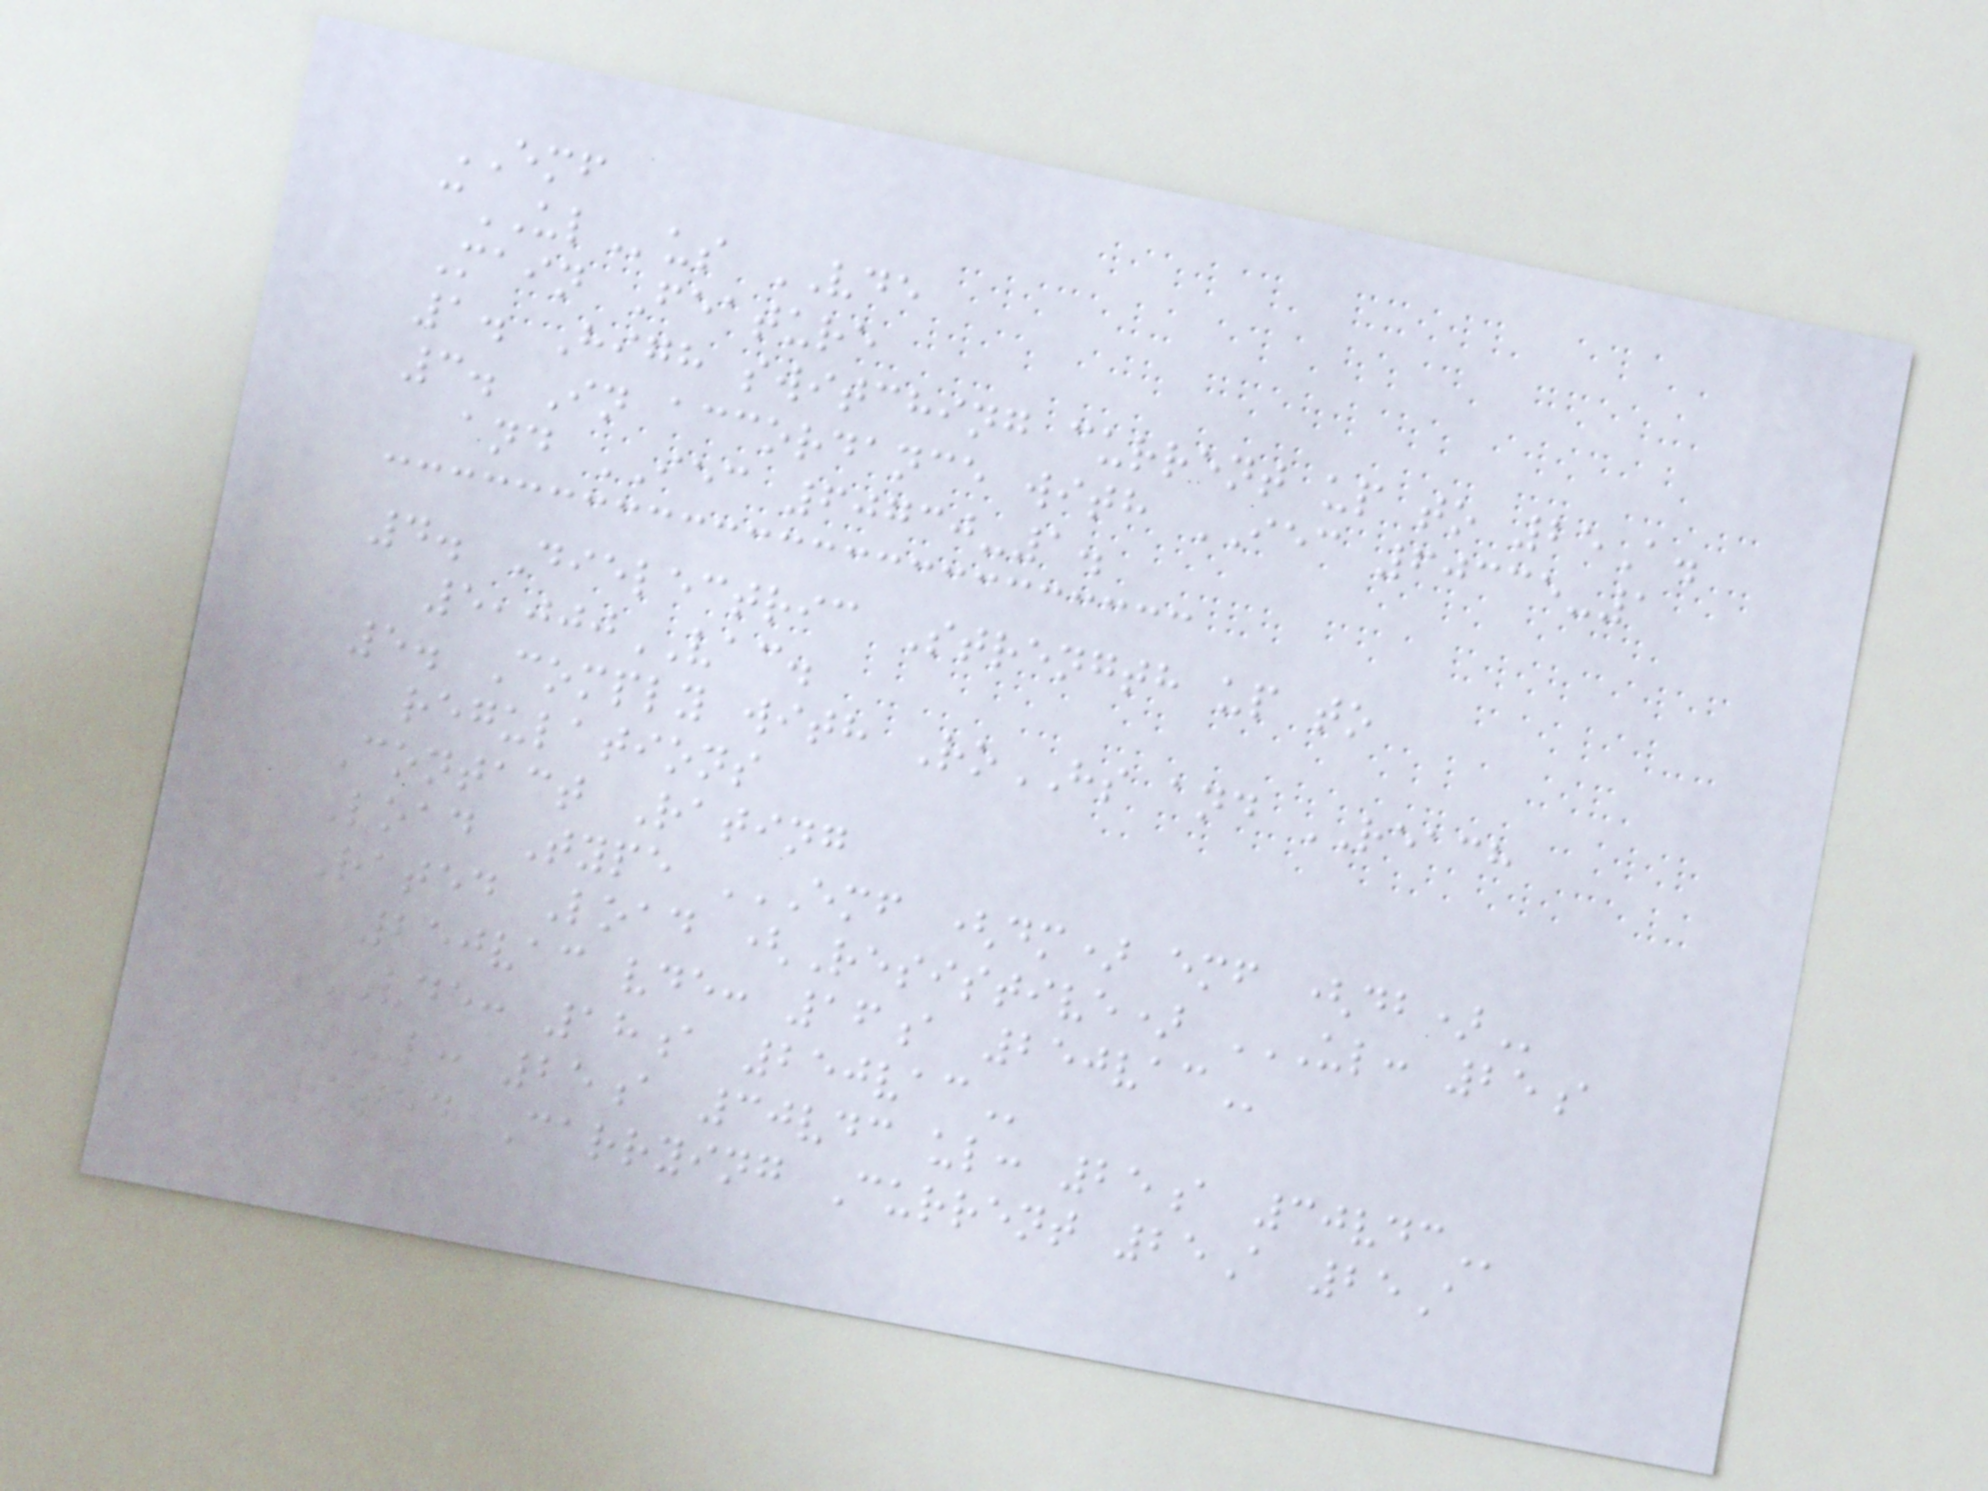EMF
cULus VDE
Main Feature
1. High switching current up to 25A.
3. In accordance with IEC 60335-1
and IEC 60730-1.
4. Dielectric Strength up to
5,000VAC.
5. Comply with RoHS and REACH
regulations
Contact Rating
Load Type EMF (DM) EMF (DB)
Rated Load (Resistive) UL: 25A
250VAC VDE: 16A 250VAC
VDE: 18A 250VAC
UL: 25A 30VDC UL: 25A 30VDC
Rated Carrying Current 25A 25A
